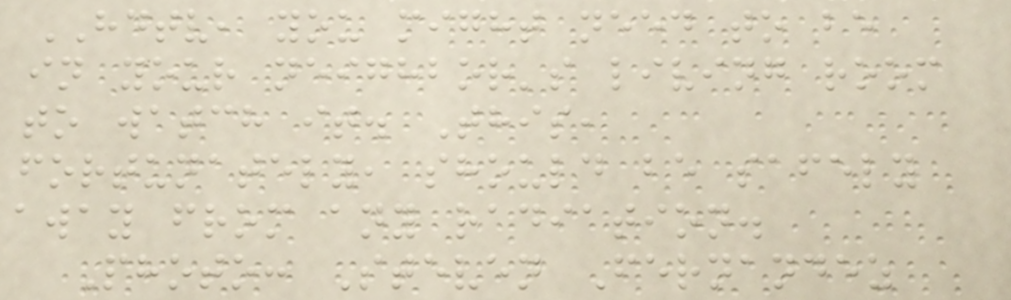HDTV, you might need to be
in your neighbor's living room
to watch it. This,
fortunately, should be safely
away from any radiation.
Photo: Steven Fernandez
